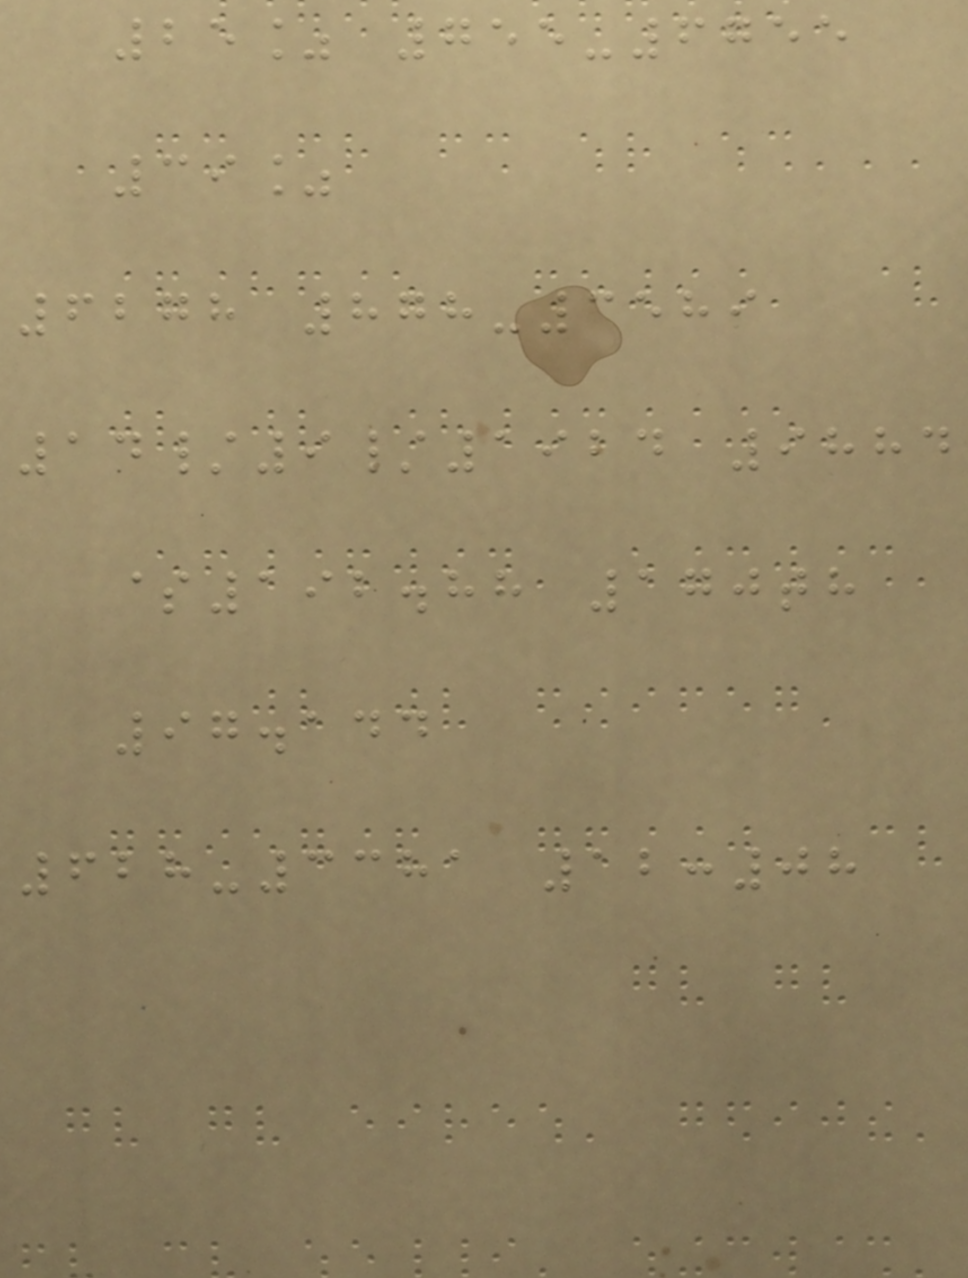25% 755-6755
39%
6278 878-3589
14/9/1924 9884
$192.88 170th
97.144
628-3381 12:08
